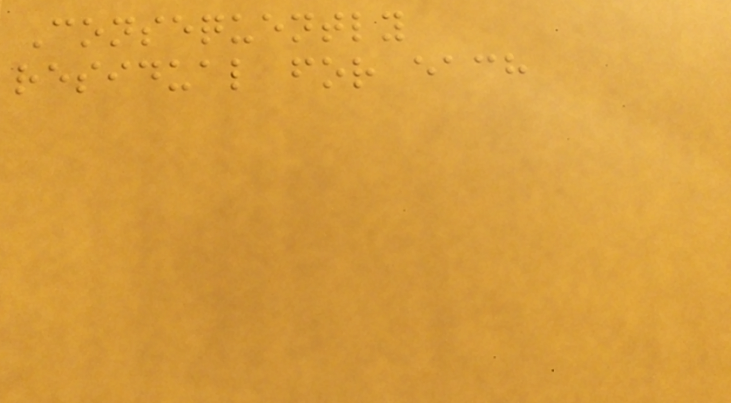Consequently
residual for each
